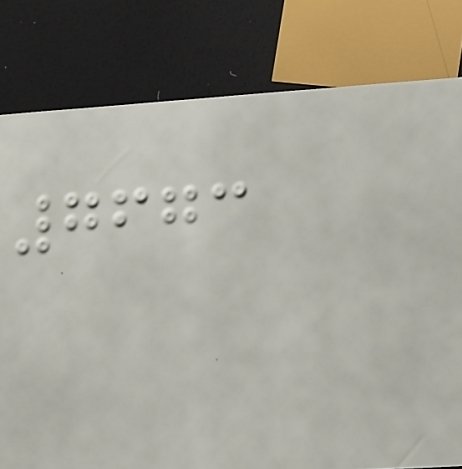7673
